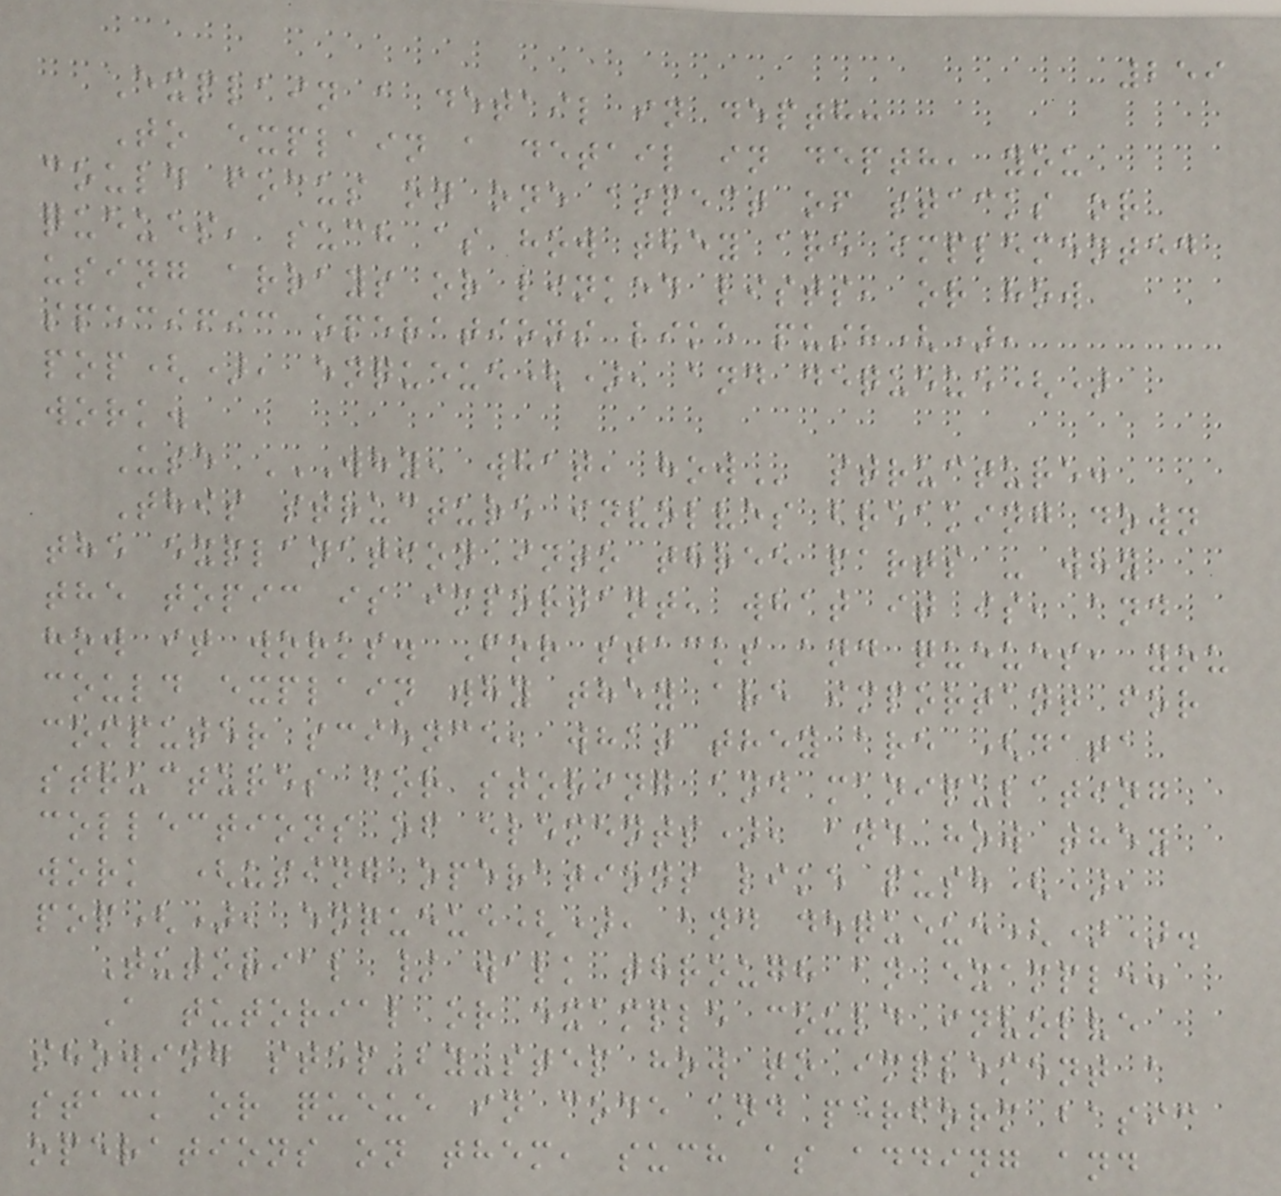259
Explain a detail in depth:
To explain a detail in depth, you
could focus on one aspect of stacks or
queues, such as how they are implemented
using arrays or linked lists, or how
specific operations like push(),
pop(), enqueue(), and dequeue()
work.
Use WHY, WHAT, HOW structure:
This structure involves breaking down
the explanation into three parts - why
the topic is important, what it is, and
how it works. For stacks and queues, you
could explain why they are important for
computer science, what they are (data
structures for storing and manipulating
collections of elements), and how they
work (using operations like push(),
pop(), enqueue(), and dequeue()).
Tutorial / walk through an example:
A tutorial or example could involve
showing step-by-step how to implement a
stack or queue in code and perform basic
operations on them, such as adding and
